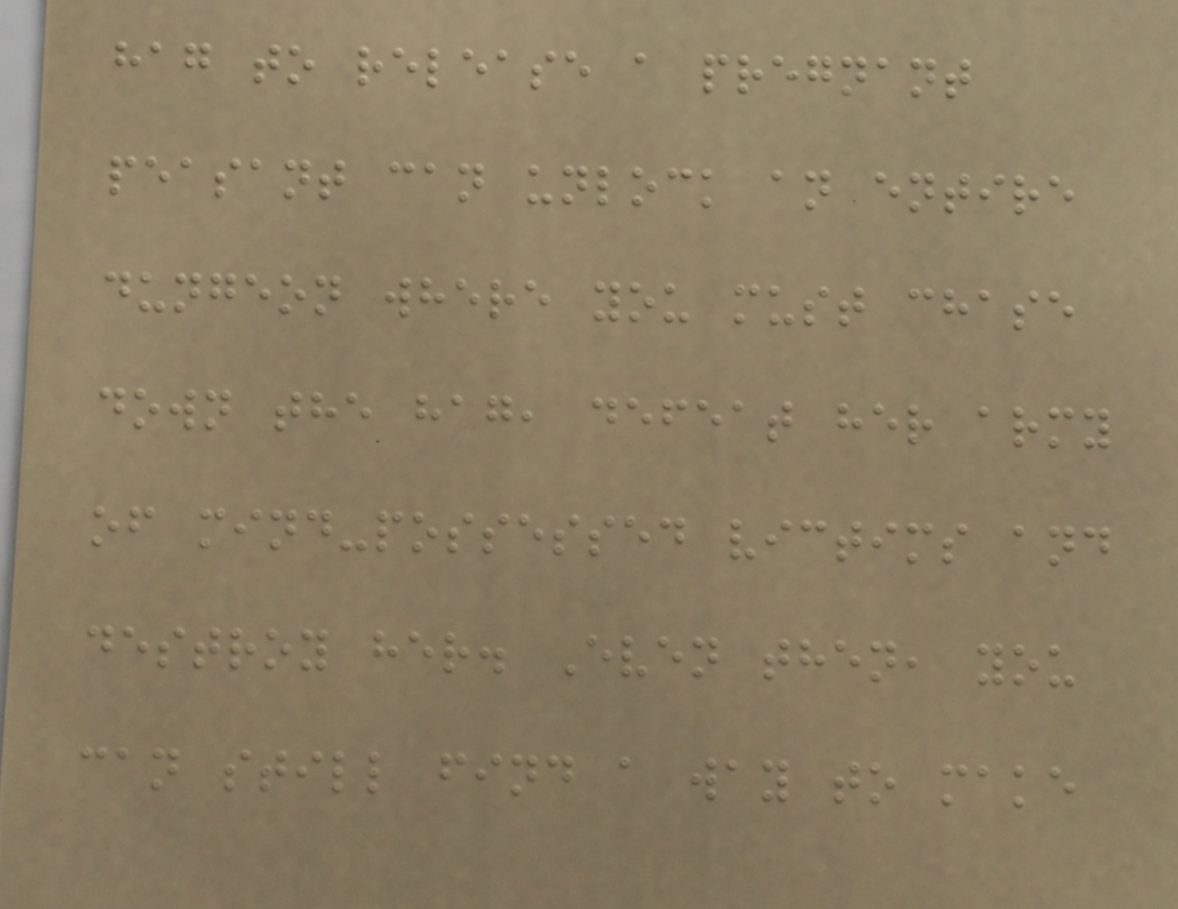hag to release a pregnant
peasant can unlock an entire
dungeon where you must chase
down the hag, defeat her army
of mind-possessed victims and
destroy her. Even then, you
can still find a way to make
